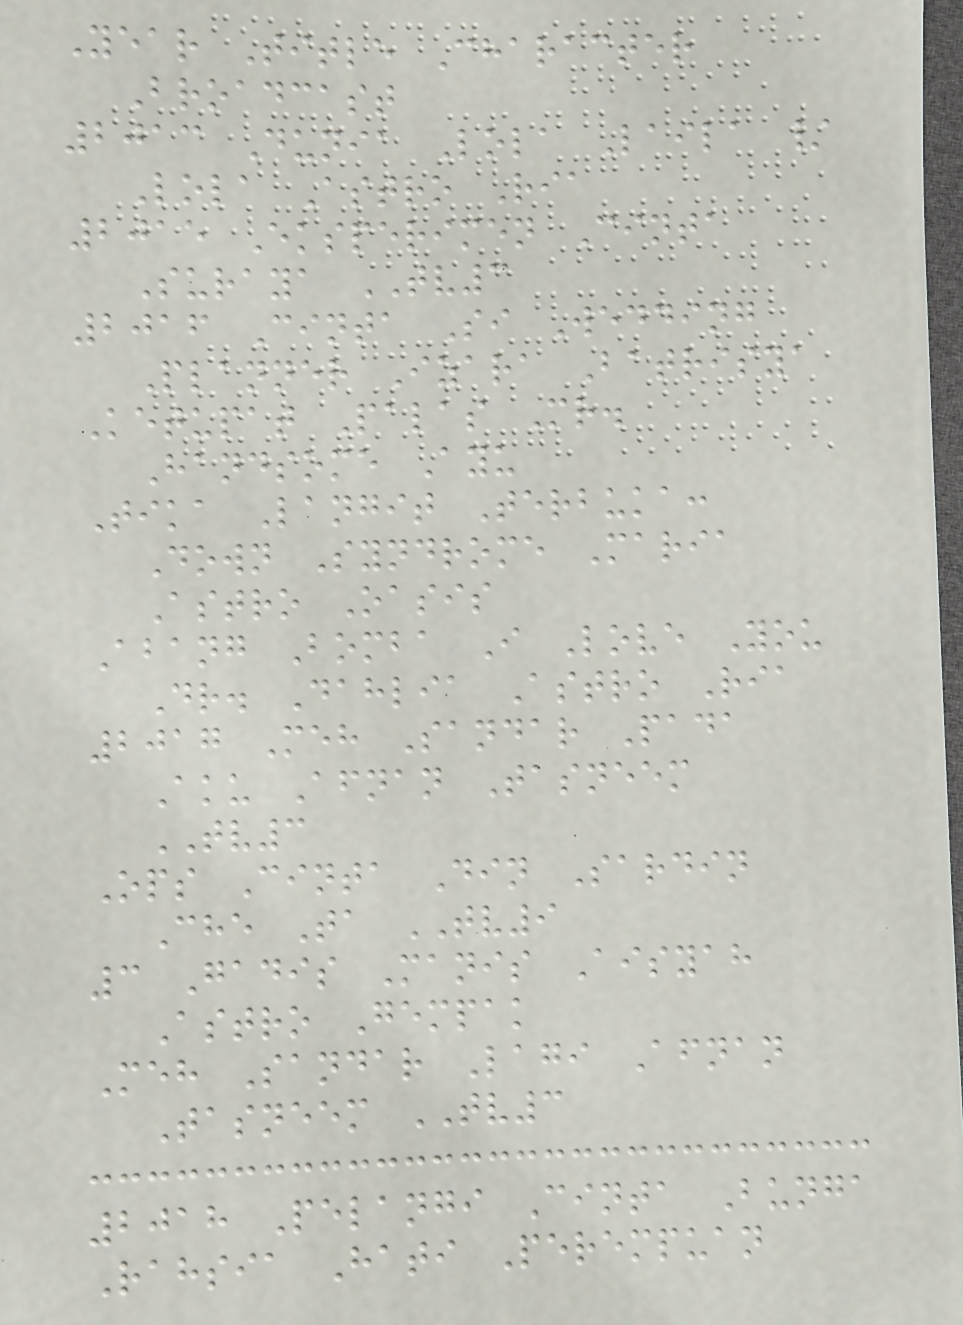Year Title Character
Broadcast
2013 Dunia Lola Laila /
Lola Astro Ria
2015 Eksperimen Cinta
Suraya TV3
2016 Cinta Si Wedding
Planner Izara Batrisya
Ketupat Palas Mr.
Handsome Ayu
Tika Langit Terbuka:
Down Syndrome Maria
Astro Oasis
Abang Bomba I Love You
Dr. Dahlia Astro Ria
2017 Meh Sandar Pada
Aku Afnan Tasneem
TV3
Ops Cinta Din Sardin
Che Ta TV9
3 Gadis Manis Aisyah
Astro Gempak
Meh Sandar Lagi Afnan
Tasneem TV3
2018 Pelangi Cinta Bunga
Rahsia Hati Perempuan
